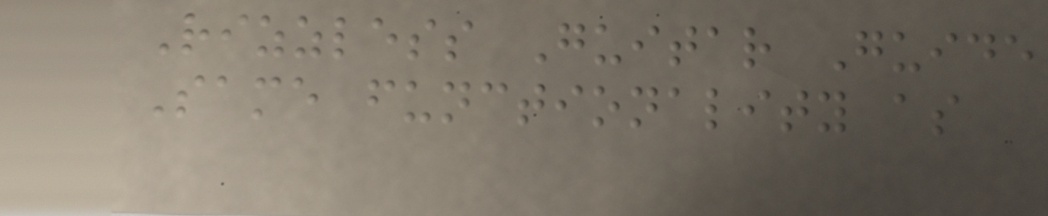Rizzless Guitar Guide
Same functionality as
